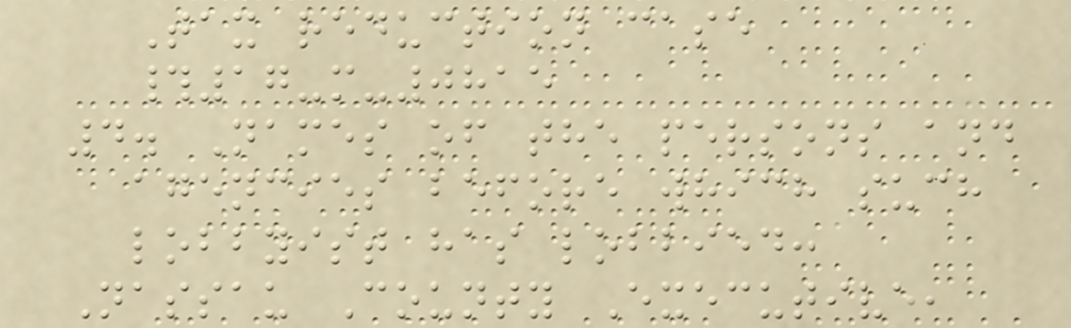Tax reduction case
#17-m-0815
4. Names of the persons and
agencies before which such
lobbyist has lobbied:
Nassau County Executive,
